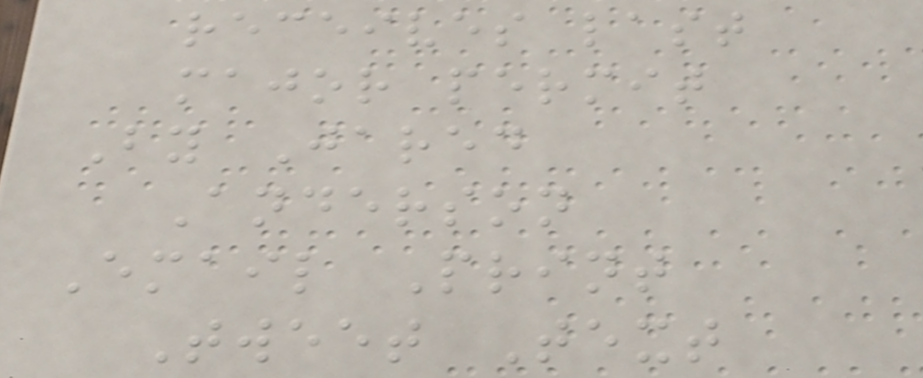receives last
major permit
By Jared
Anderson
Email Print
Tweet Text
